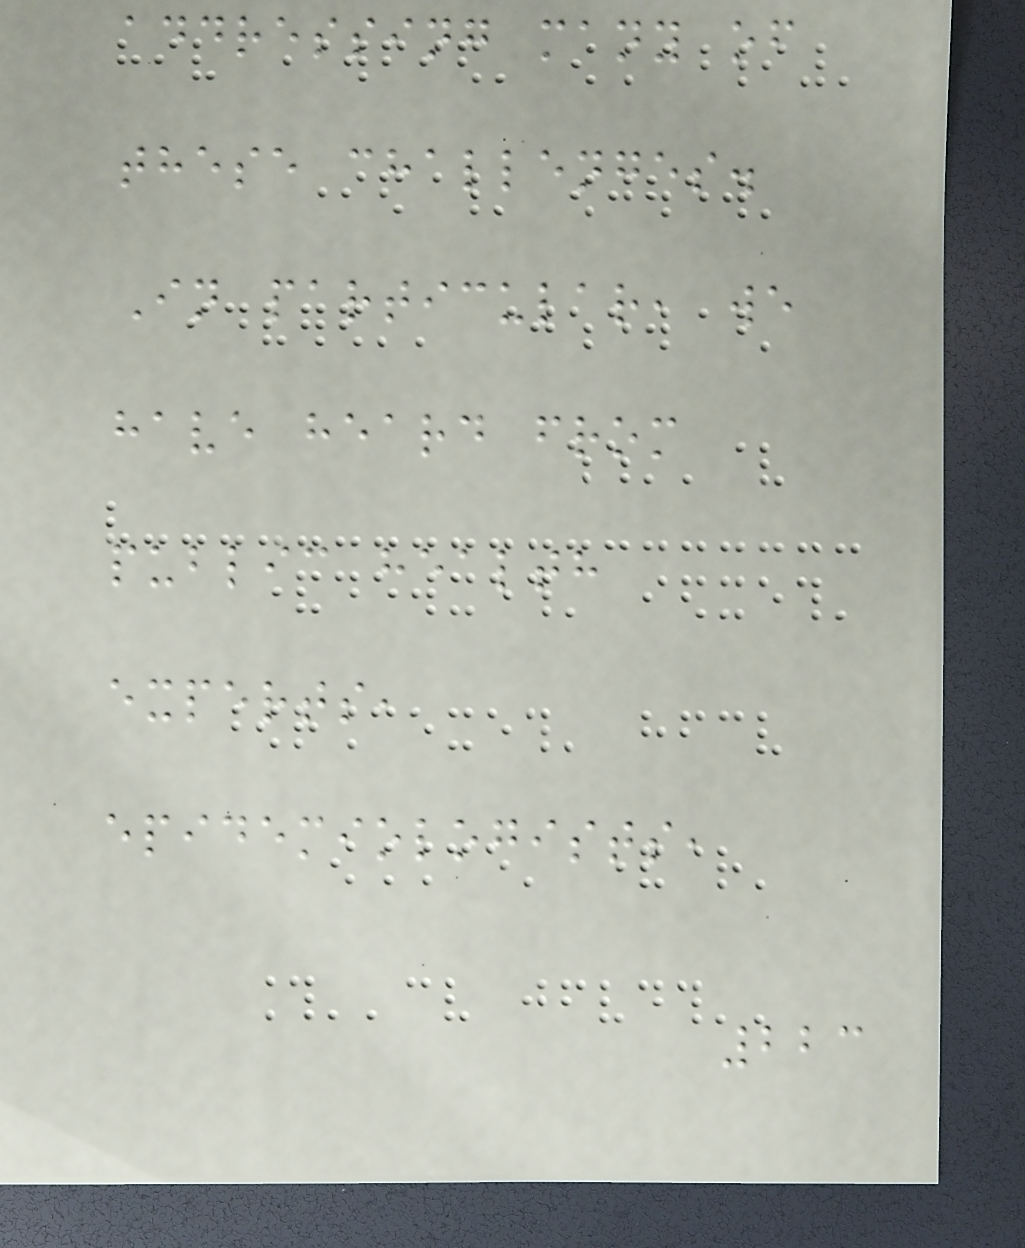addressing many of
these challenges.
In particular, we
have heard from
public health
experts,
epidemiologists,
223
